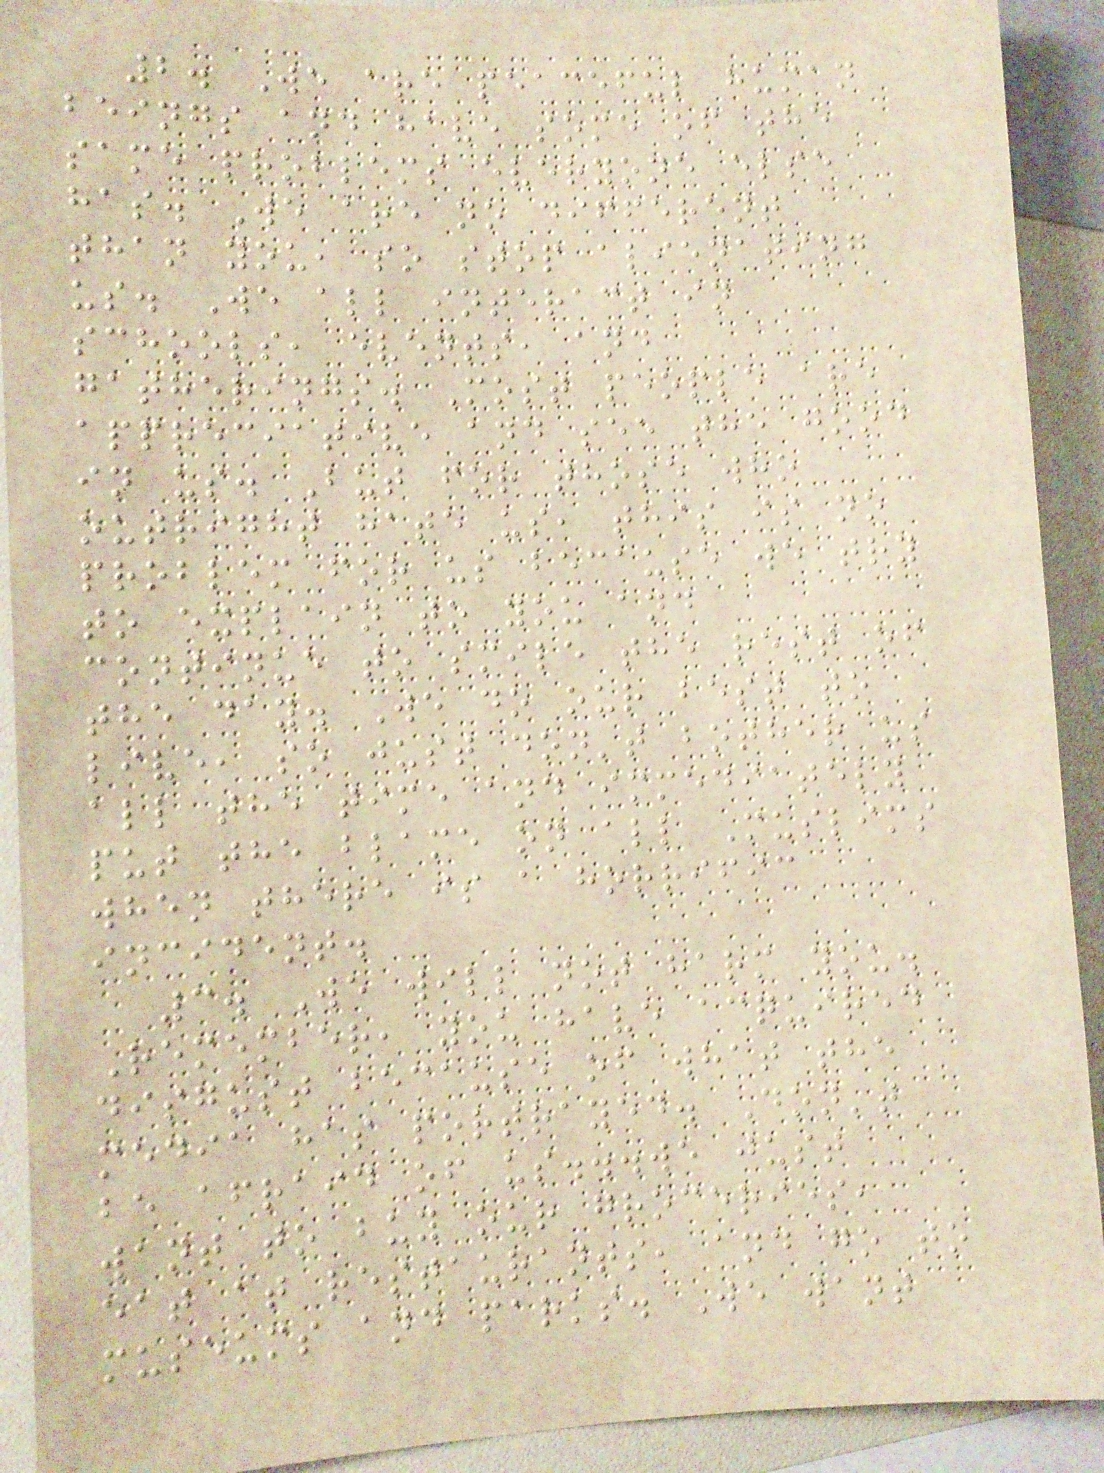2. We are peaceful human
beings and have some of the
same problems everyone else
has. We are no different
than you, so stop alienating
us. We all interact in
schools, events, and
gatherings. Most people are
appreciative and see the good
in us. But for those who
outright hate us, this is no
problem for us because we try
to explain to you and
continue to smile the rest of
the day. We do our best to
live, so just don't bother us
all the time and immediately
put the blame on all Muslims
when there is a horrific
incident.
3. We will not harm you.
Remember, you have acquired
disgust because of what the
media has portrayed. Don't
be afraid of us...we just
want to buy our groceries,
eat at restaurants, and go to
museums and parks. We want
